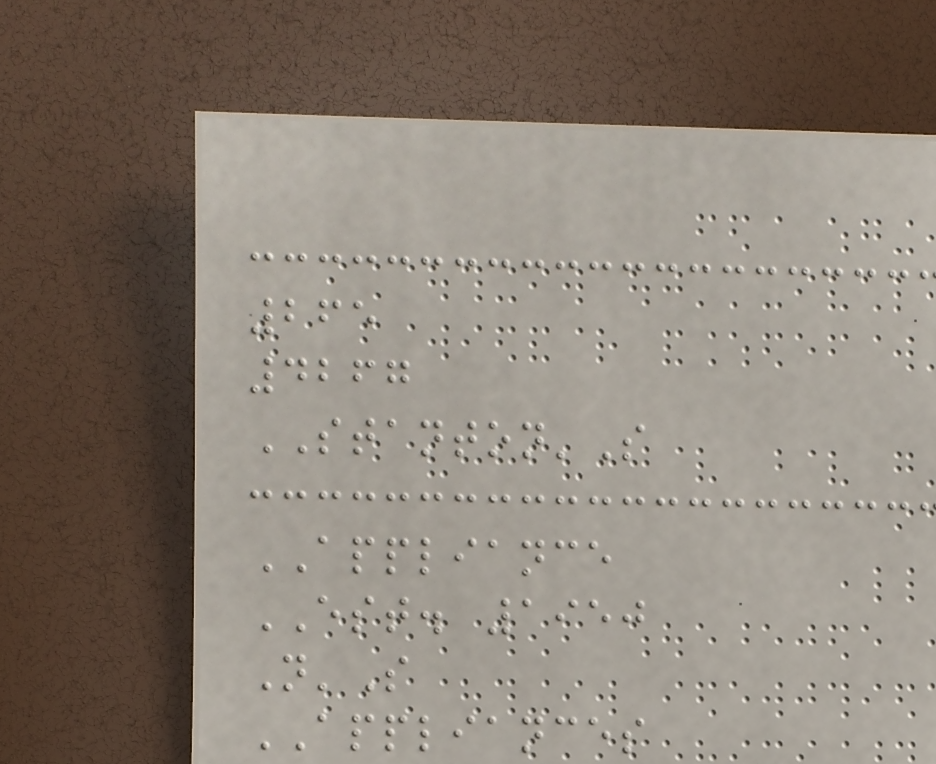265
4267
STANTON'S
APPLIANCE
EST. 1950
N'S
APPLIANCES
